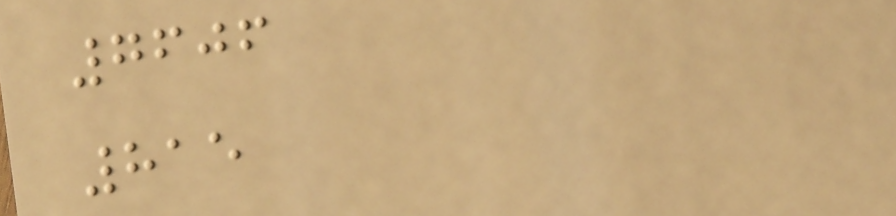7606
815
